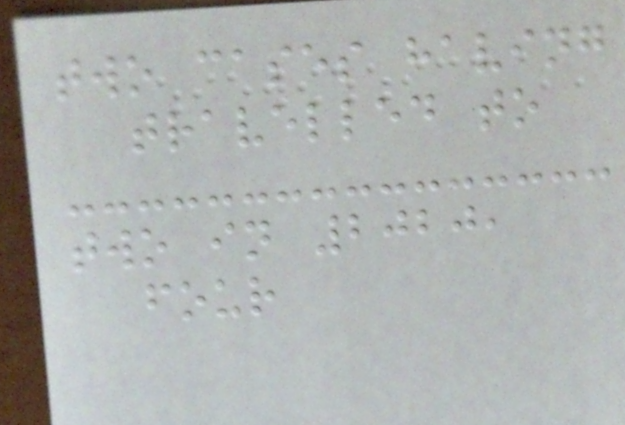two cases having
travelled to
two in 2020,
four
